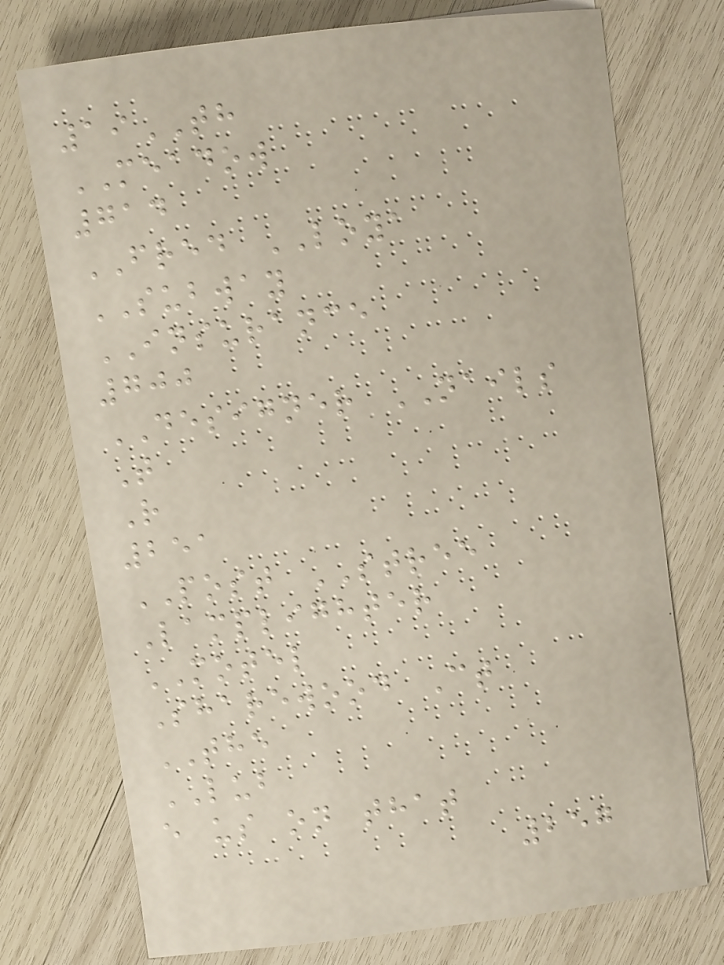19TH
MEADOW
714
FRED LOYA
SUBWAY
INSURANCE
700
DESIGNER NAILS
T
R
251
POST STREE
Lamplighter
MOTEL
Sharewood Ct
THE
LUB
e us on that
257
